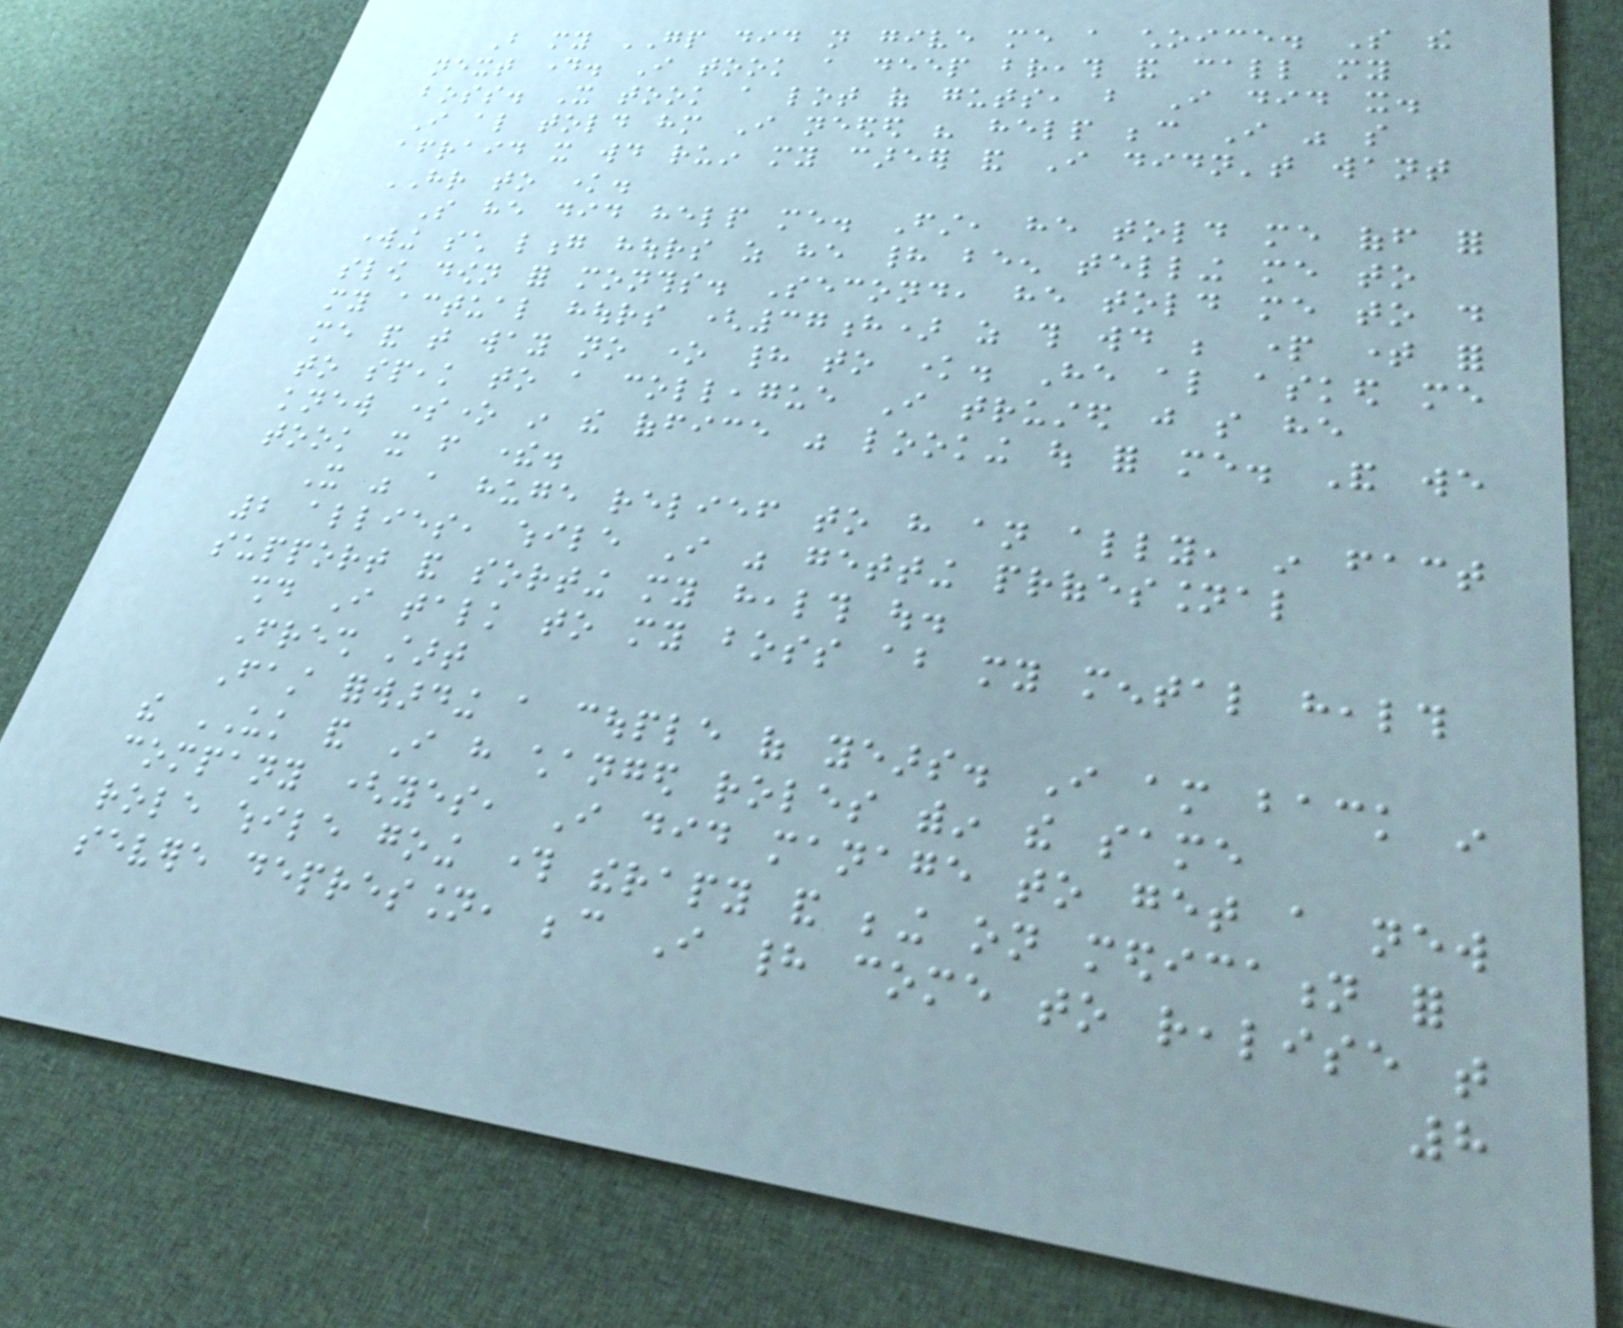But my GP did not give me a choice. So the
next day. I took a deep breath and call my
boss. It took a lot of guts, but I did it.
I also told him I needed his help because I was so
afraid it would ruin my career and I didn't want
HR to know.
So he did help me. First, he told me off for
working such long hours as he had been telling me to
slow down for months. Second, he told me to do
my actual hours (37h) as this would be part time for
me and that way no one had to know. He also asked me
to speak to a colleague I trusted just so he
knew someone in the office was looking out for me. And we
took it from there.
It was a huge relief to have an ally, in fact
2 allies, while I was getting professional
support and sorting my health out.
should I talk to my boss about my mental health
Fresh start
Fast forwarding a couple of years. I am back in
the UK and I have changed roles within the same
company (yes, I did manage to get a new
role while going through therapy and being on medication for
severe depression, because I had come to realise that
8
